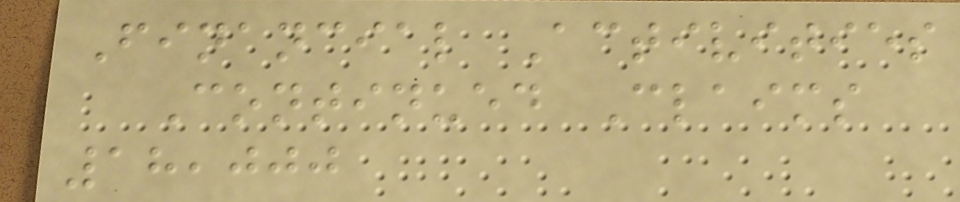Financial Activities
Continued Claims
18,000
